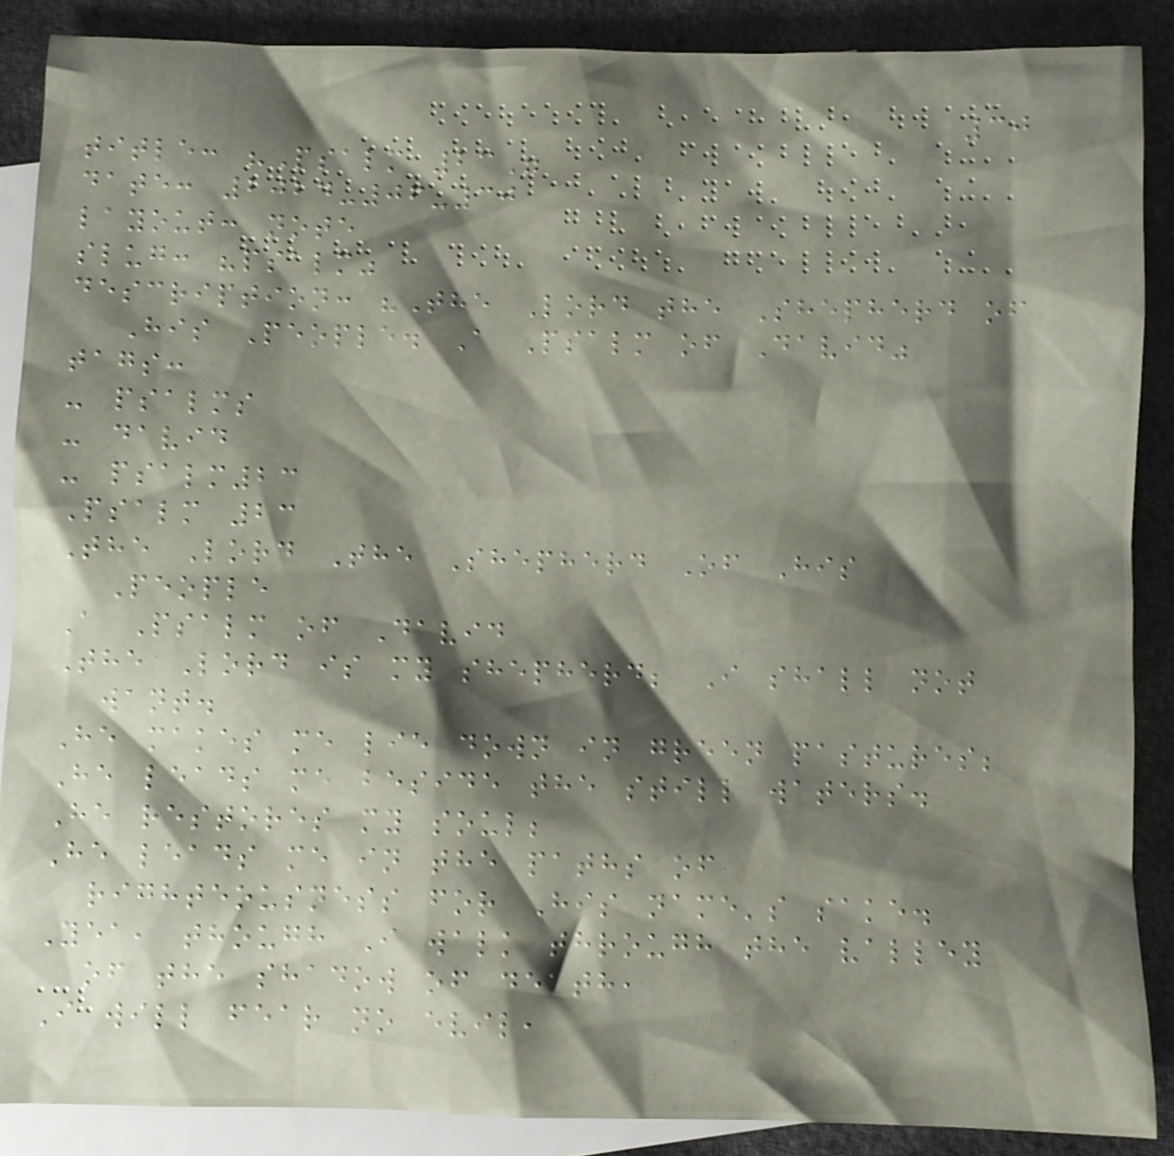30
title: "Psalm 23"
date: 2024-06-30
layout: note
slug: "psalm"
description: "The Lord the Shepherd of
His People. A Psalm of David"
tags:
- psalms
- david
- psalm23
Psalm 23
The Lord The Shepherd Of His
People
A Psalm of David
The Lord is my shepherd; I shall not
want.
He makes me lie down in green pastures;
He leads me beside the still waters.
He restores my soul;
He leads me in the paths of
righteousness for His name's sake.
Yea, though I walk through the valley
of the shadow of death,
I will fear no evil,
